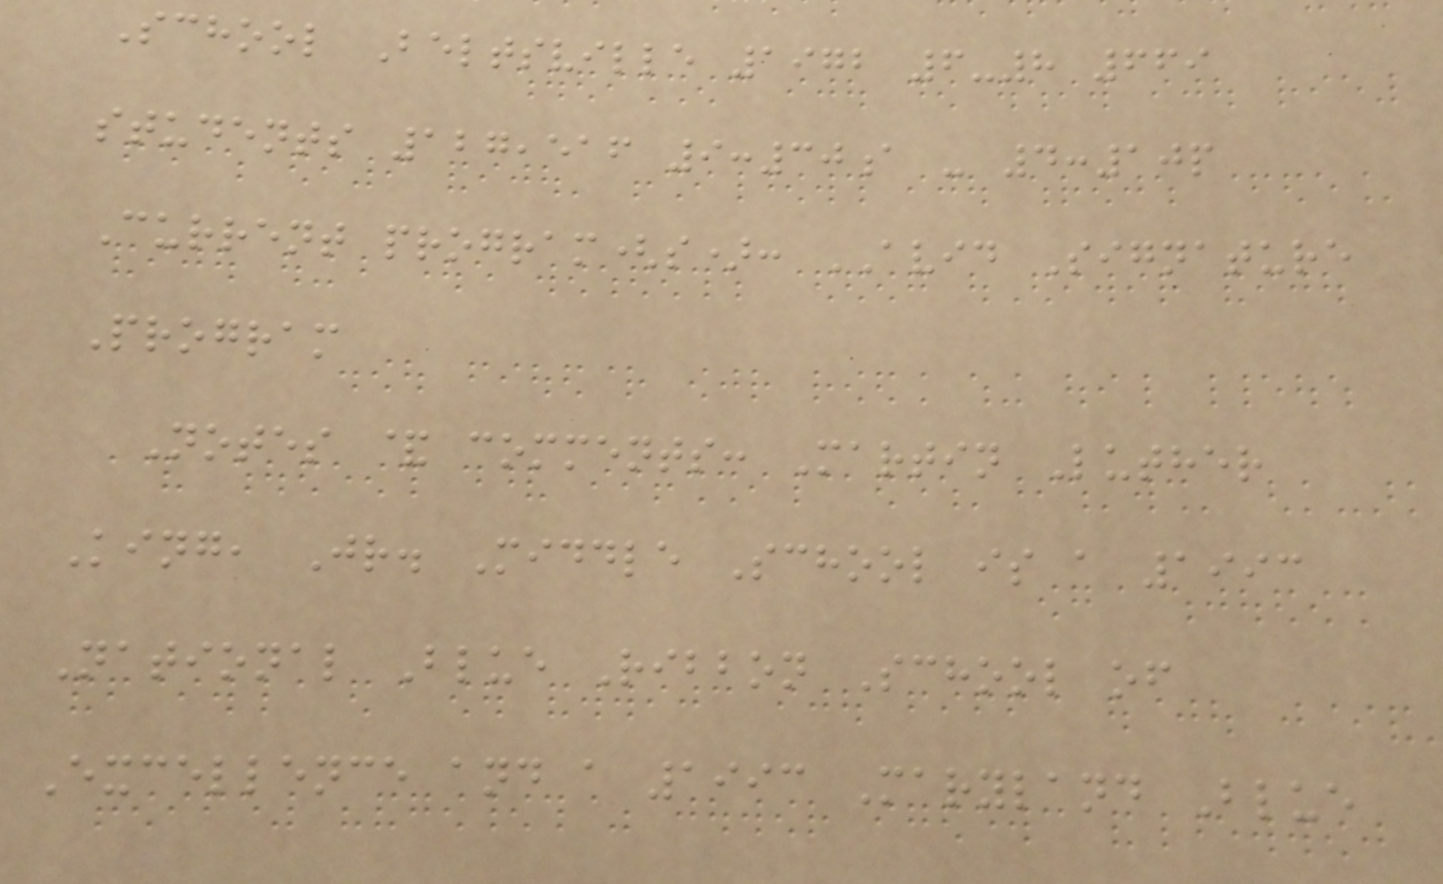School Beltsville 1972 6-8 669
students 127,516 9:30a - 4:10p
Current program(s): AVID Signature
Program
Notes & comments: Martin Luther
King, Jr. Middle School is a 1993
National Blue Ribbon School of
Excellence and a 1993 Maryland Blue
